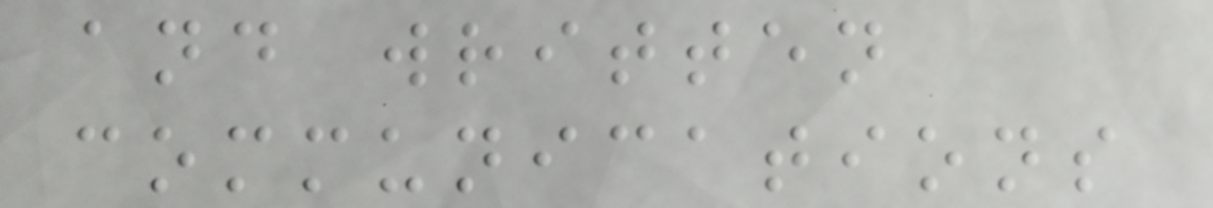and written
communications
